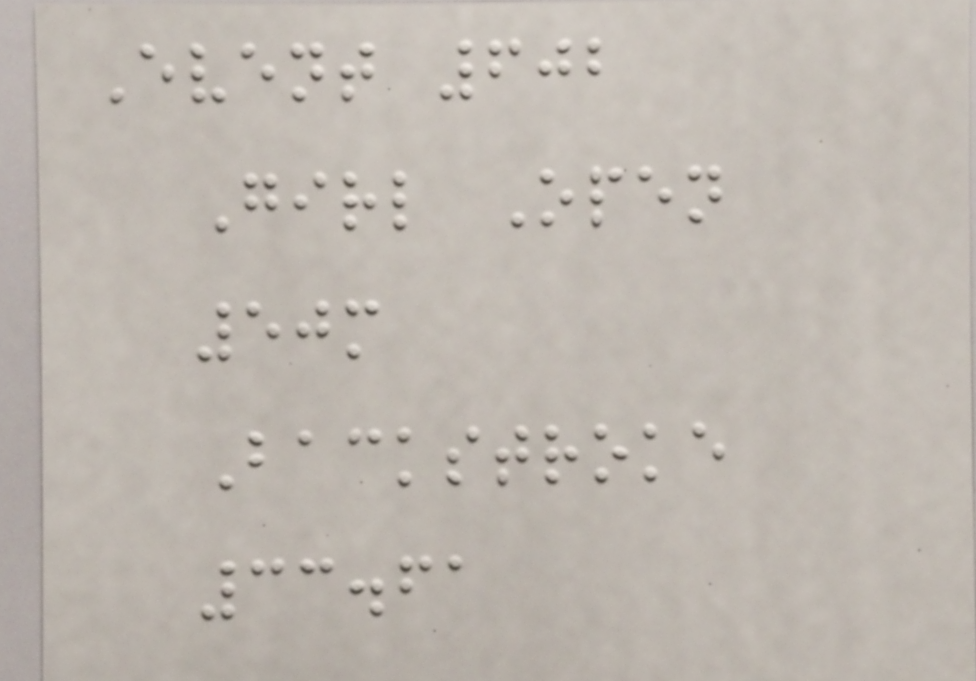Event 602
Girl Open
50m
Backstroke
33.61
